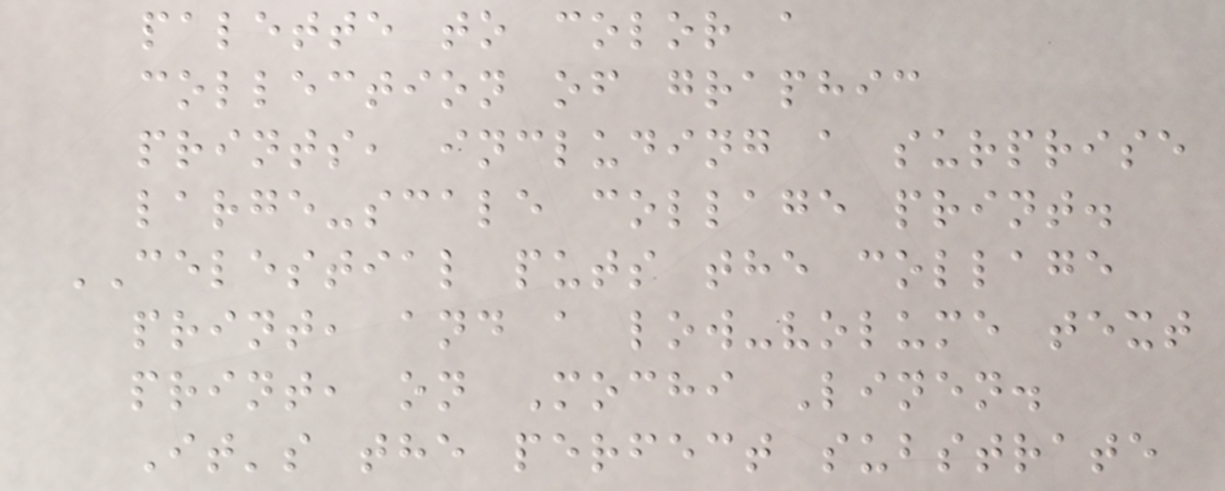palette to color a
collection of graphic
prints, including a surprise
large-scale collage print.
CELESTIAL puts the collage
print, and a low-volume text
print, on Mochi Linen.
It's the perfect substrate
